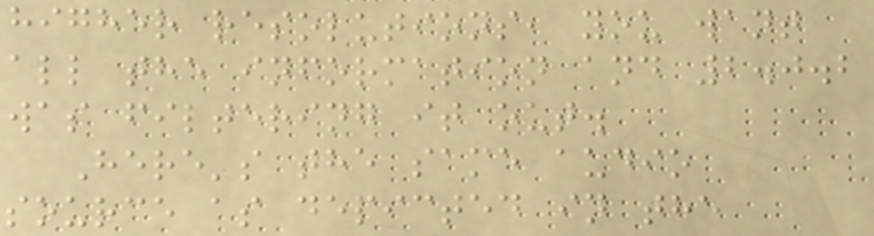higher resolutions, you want
all the information and 2.0.2
was filtering it out.
Here's the same audio
source as depicted in the
